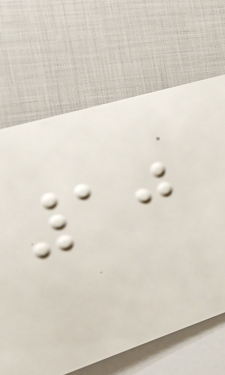10
